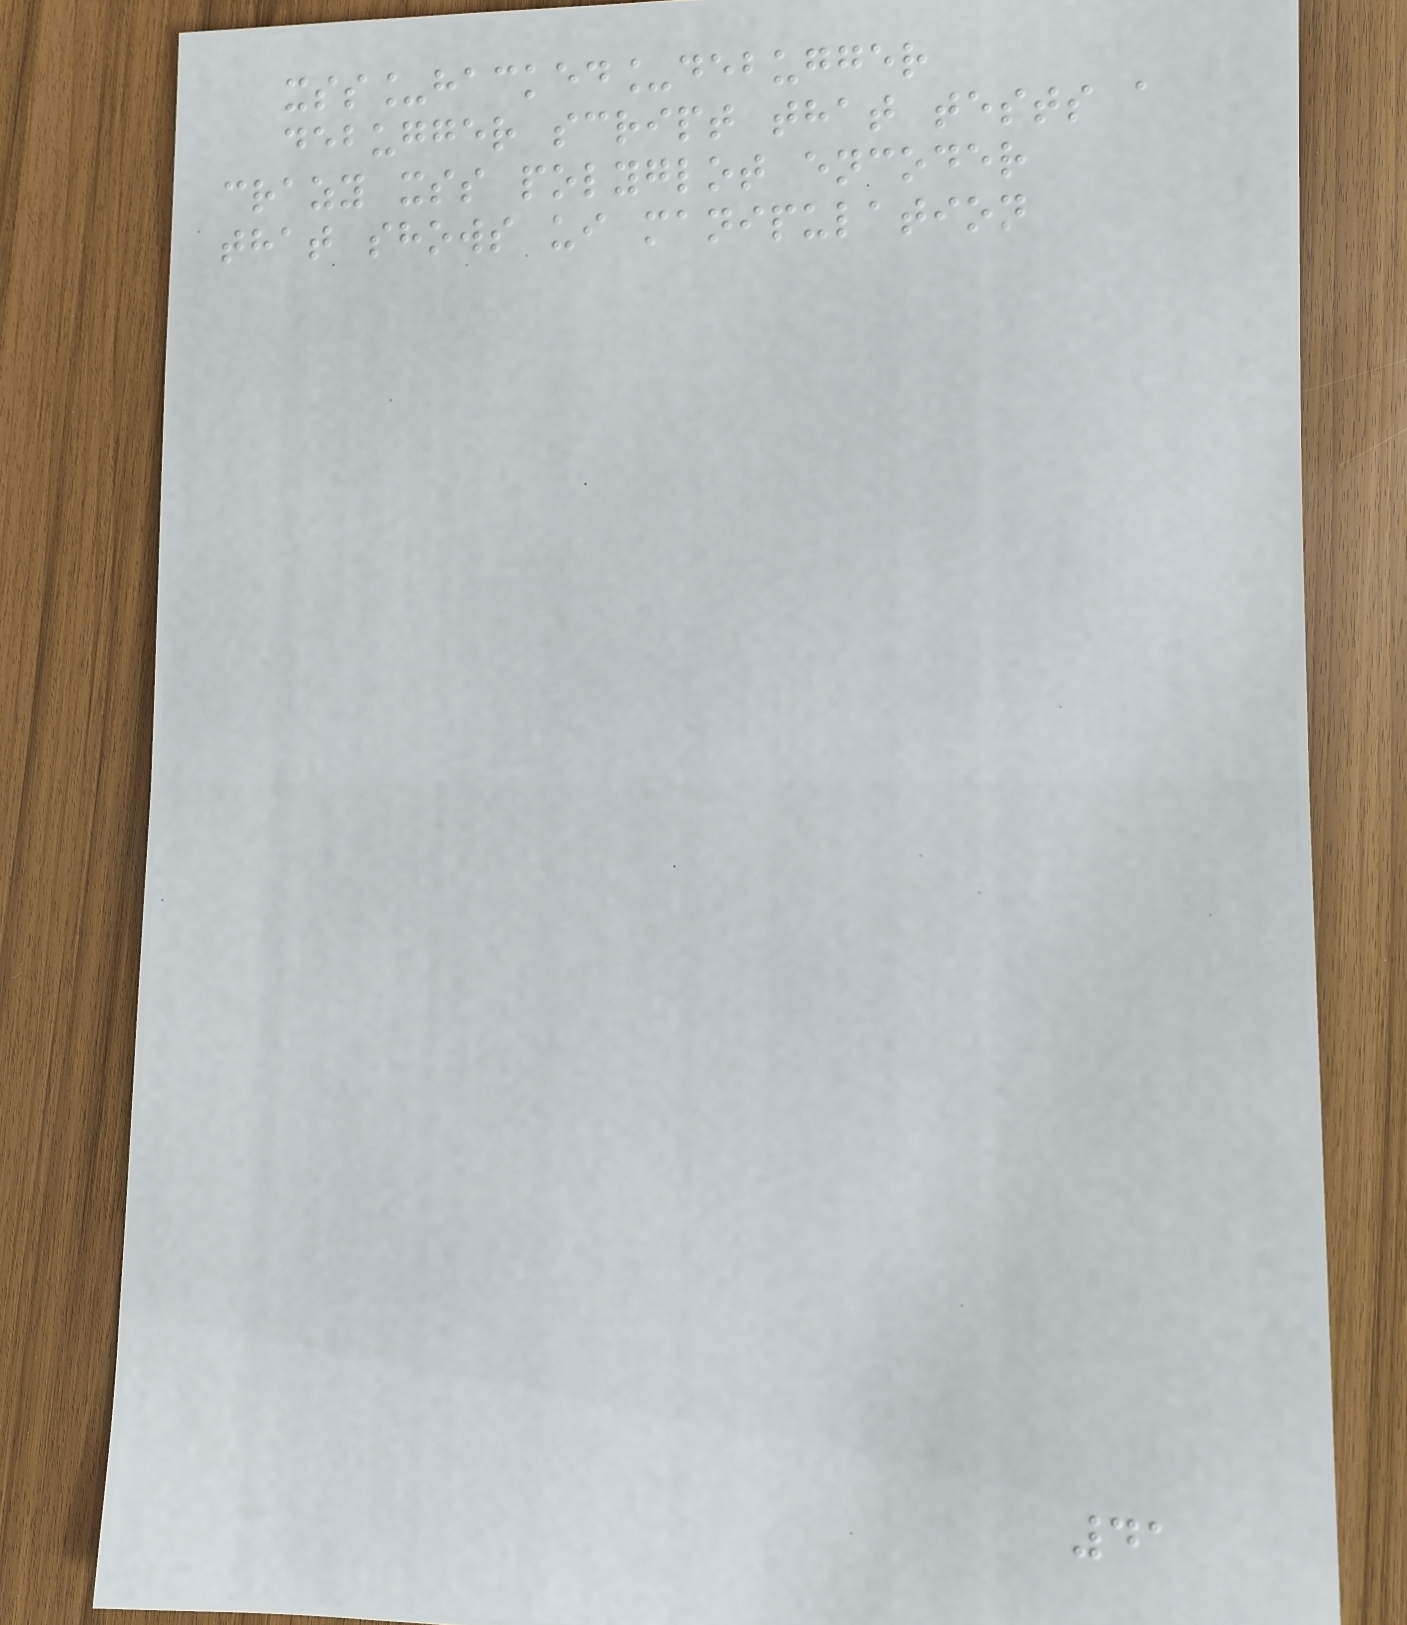xss_hacked_debugger
debugger script that tests a
crazy xss polyglot encoder
that shows ui manipulation
41
